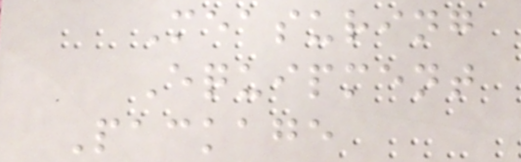Measuring
Equipment
Package
